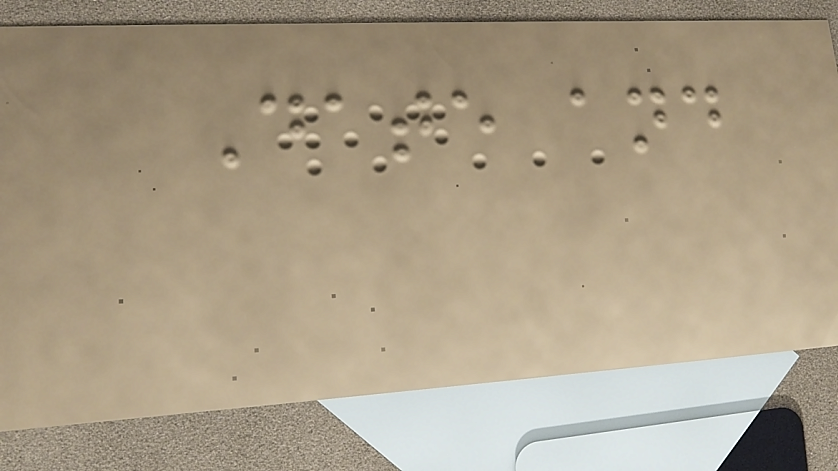Date and
